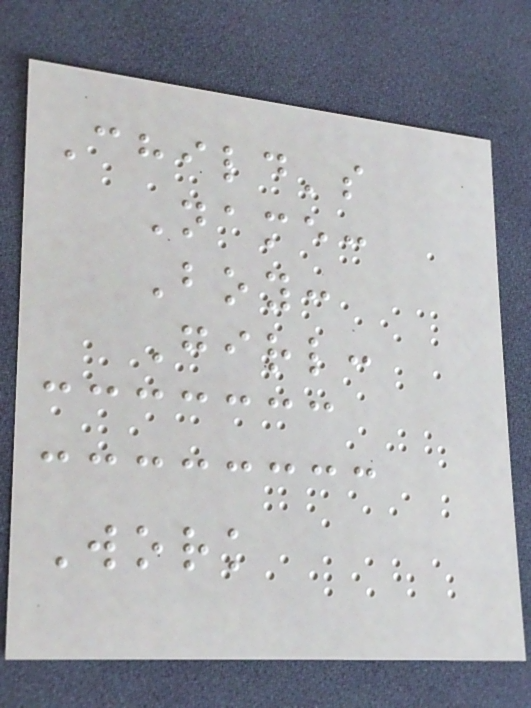Child's
Name:
Boy:
Girl:
Work
